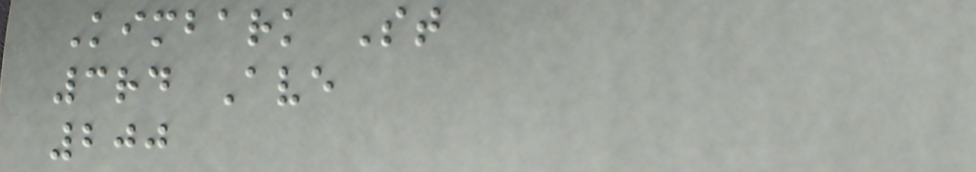Kimbark St
3rd Ave
200
